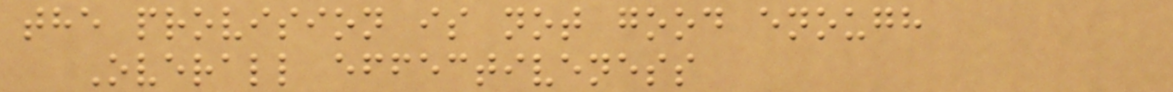the provision is not good enough
Overall effectiveness
